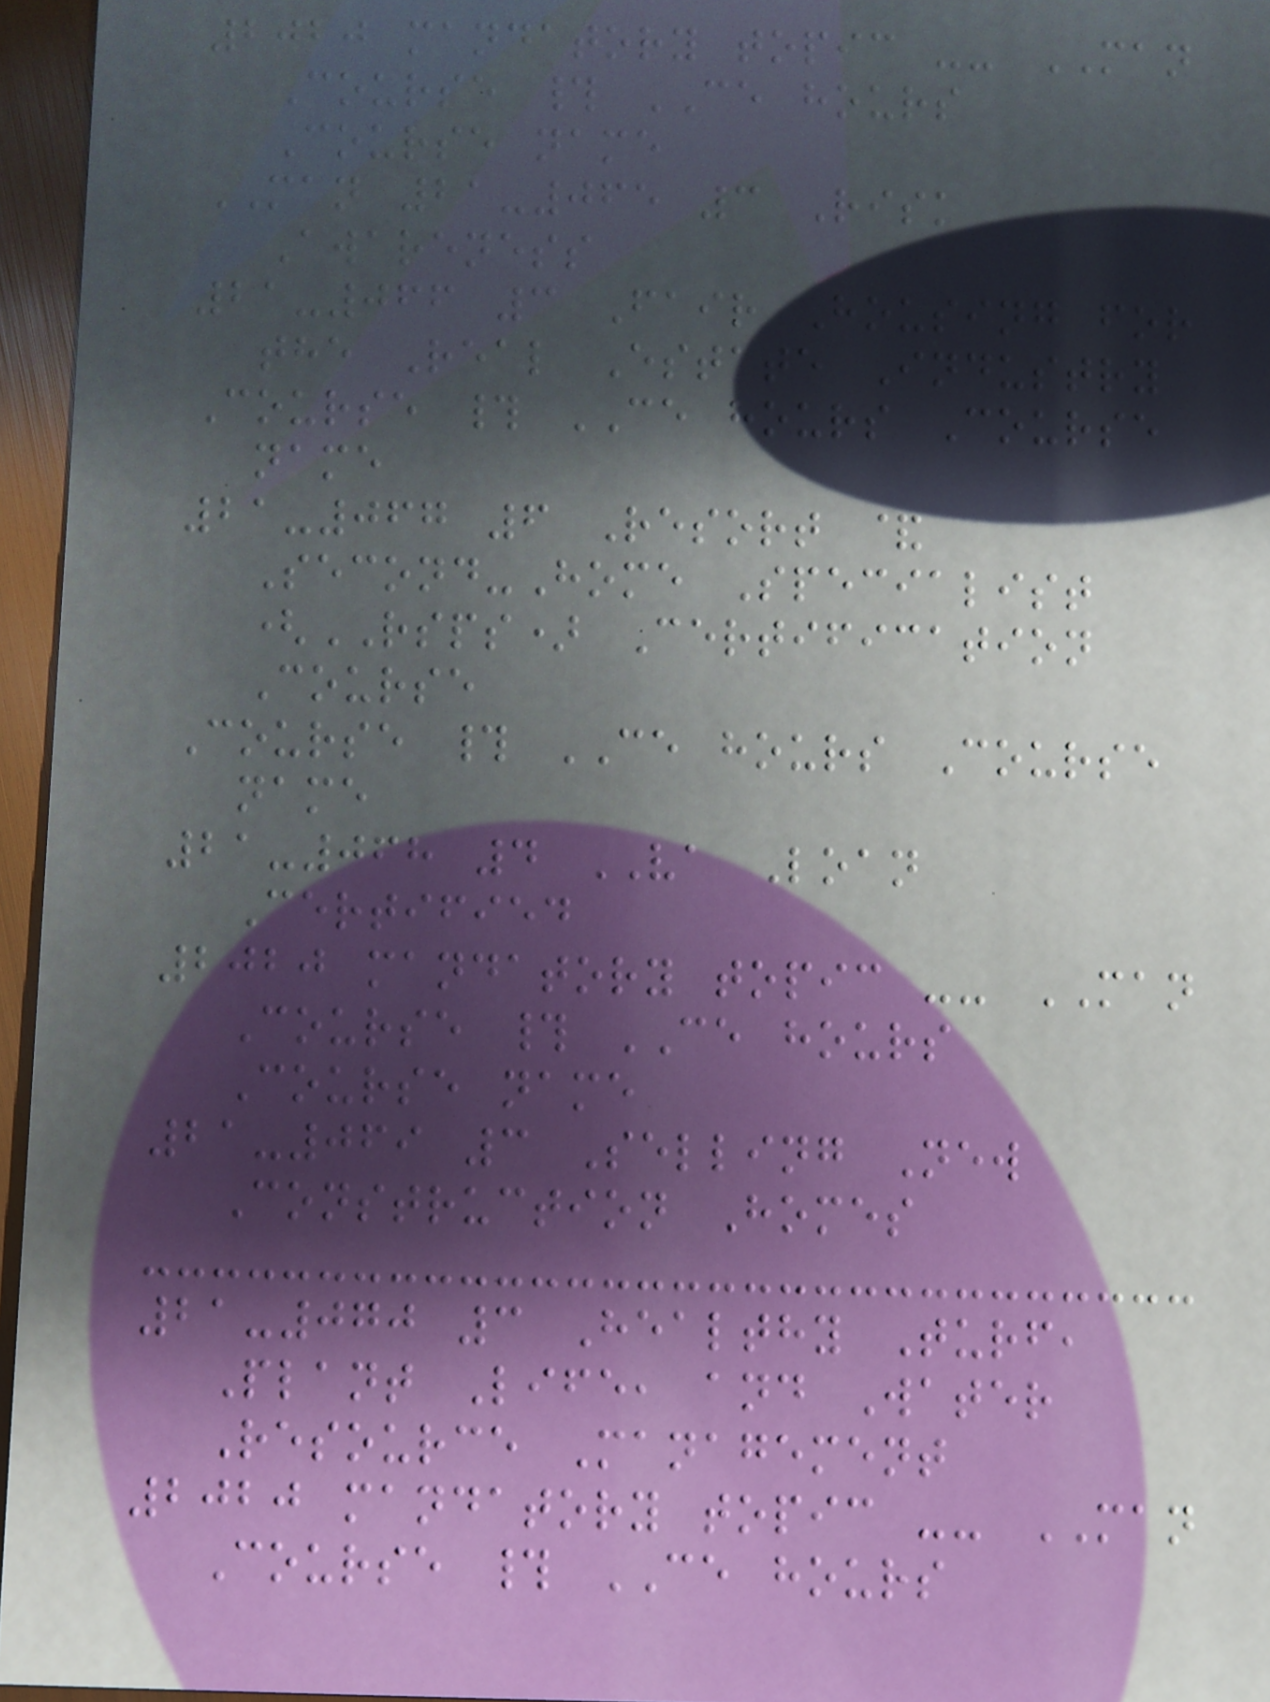2020 mandatory topic -- MAN
Course # CE hours
Course name
MAN 21-065 3 Risk
Awareness
21-066 3 Fair Housing for
the Real Estate Industry
Course # CE hours Course
name
21-067 6 Resort &
Second-Home Specialist
(RSPS) Certification
Course
Course # CE hours Course
name
21-068 4 VA Loan
Certified
2020 mandatory topic -- MAN
Course # CE hours
Course name
21-069 3 Selling New
Construction Homes
21-070 3 Healthy Turf,
Plant Life, and Water
Resource Management
2020 mandatory topic -- MAN
Course # CE hours
